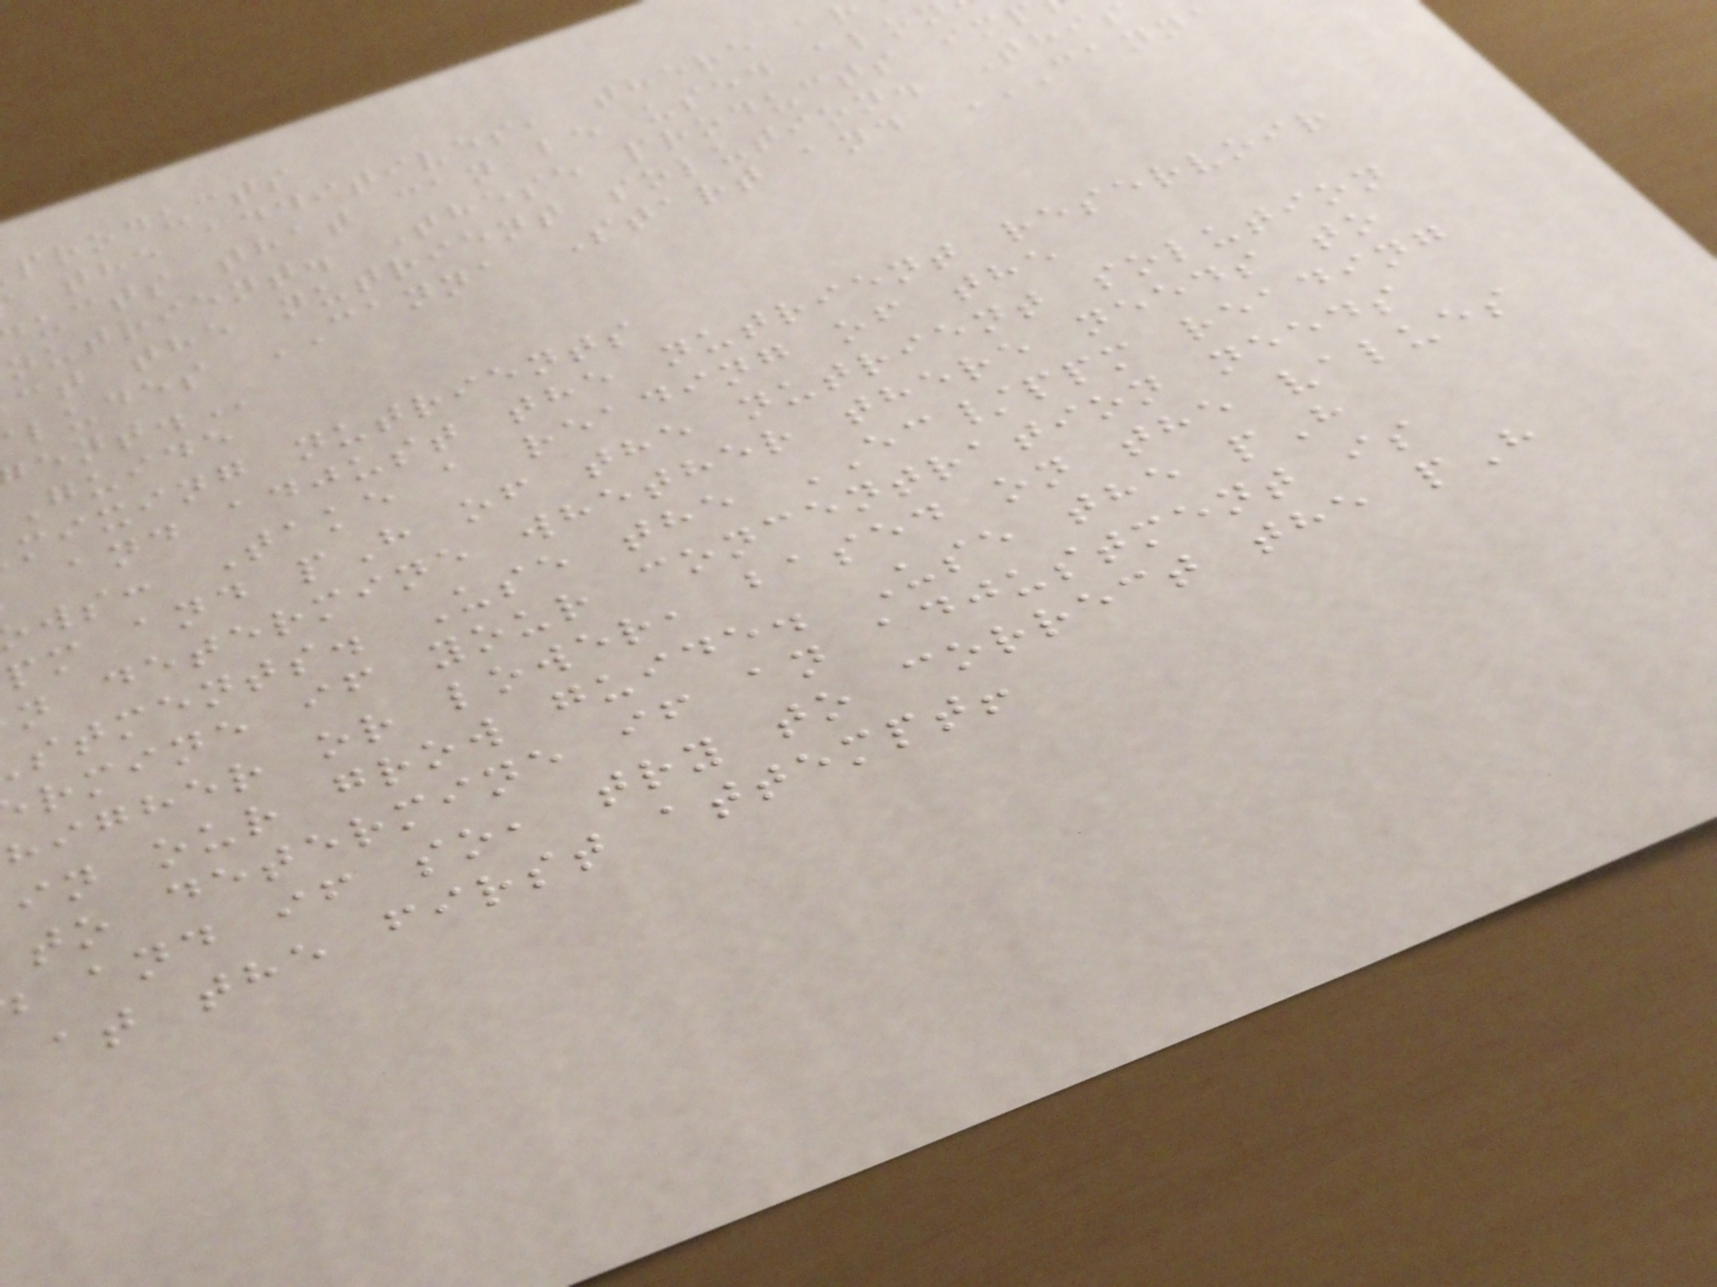products
the additives, there a
ucts that can be used alo
nutrient. These products im
ct the nutrient solution. This
Guide
mixing nutrients
and adjust the nutrient reservoir
ws: Take a reading of the
pm and pH of the nutrient solution
n determine whether there needs to
stments. Use the EC/ppm reading
rmine if your concentration needs
higher or lower, based on the values
in our grow guide. Use the pH
to determine if an adjustment is
and if so, try to correct the pH
at the first attempt!
